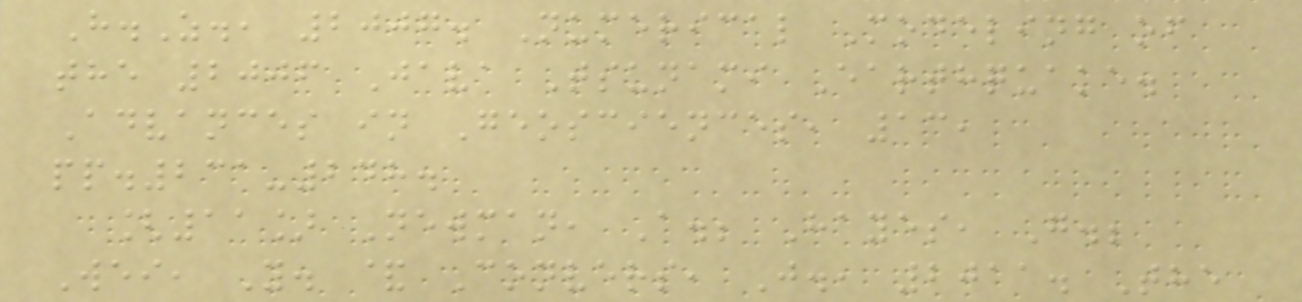H.Z., 2007. Numerical Modeling of
the 2006 Java Tsunami Earthquake.
Advances in Geosciences, 13,
pp.231-248.
[11] Newman, A.; Hayes, G.;
Wei, Y. & Convers, J., 2011. The
